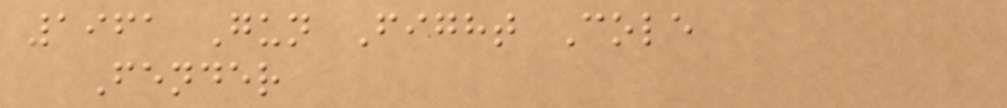1961 Gun Fight Cole
Fender
